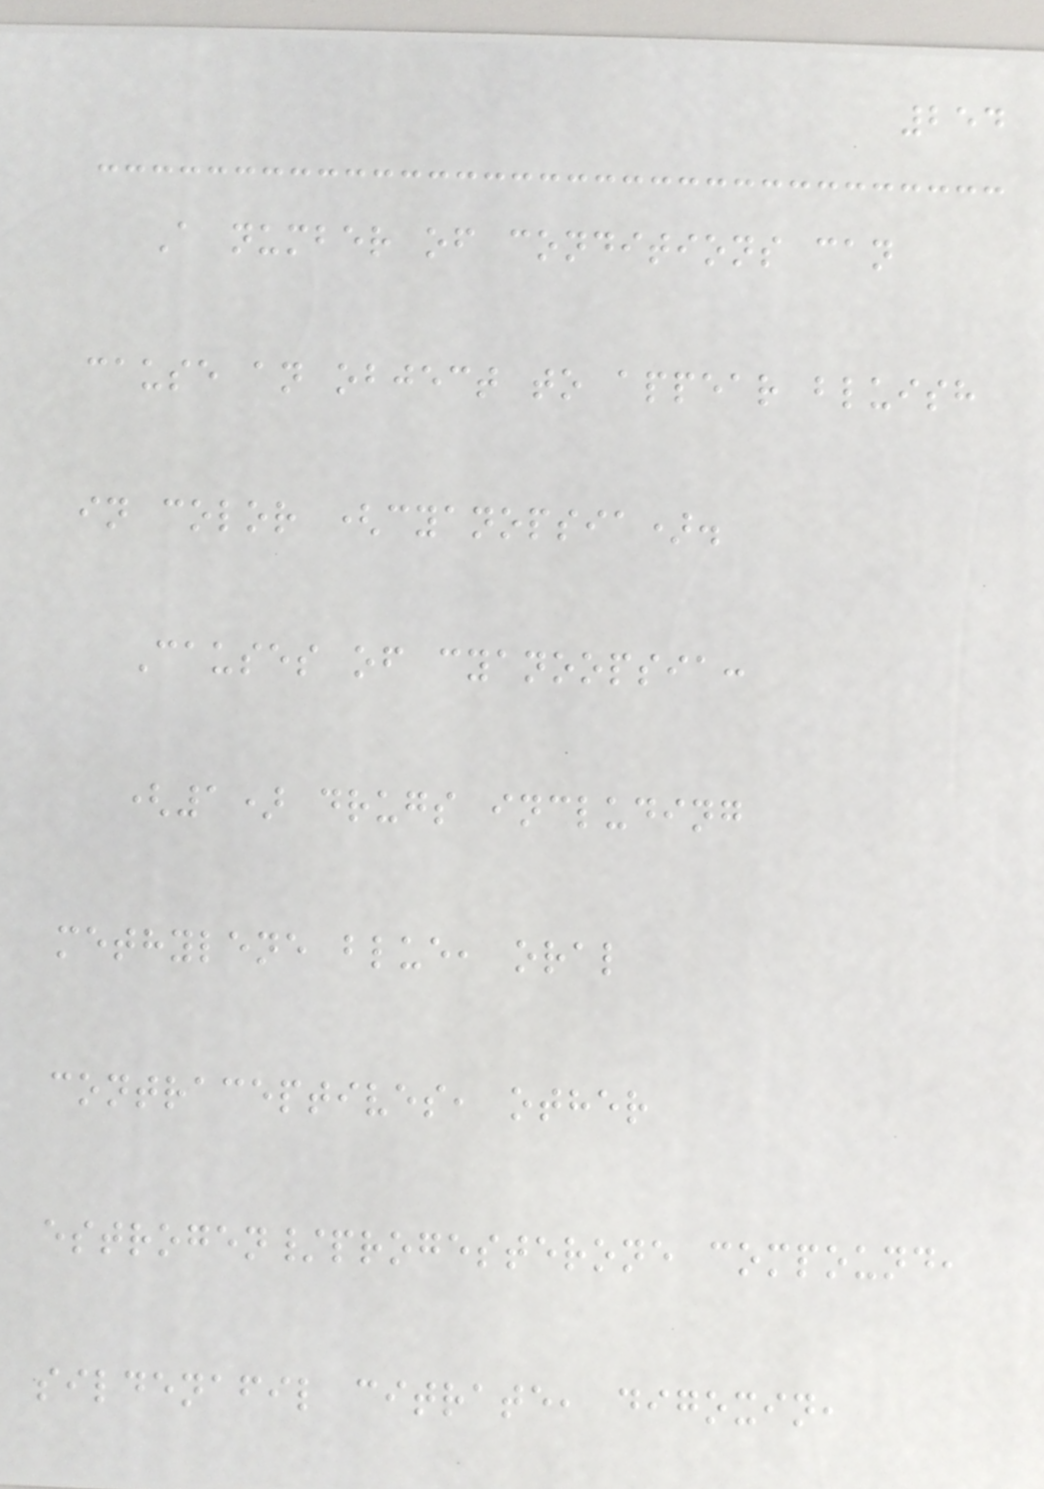254
A number of conditions can
cause an object to appear bluish
in color (cyanopsia).
Causes of cyanoopsia:
(1) drugs including
methylene blue, oral
contraceptives, other
estrogen/progesterone compound,
sildenafil citrate, digoxin,
